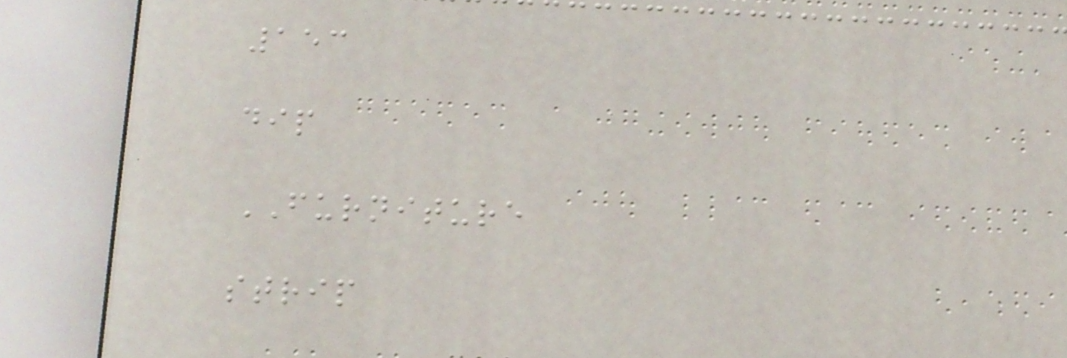153
dip
FURNITURE
strip
